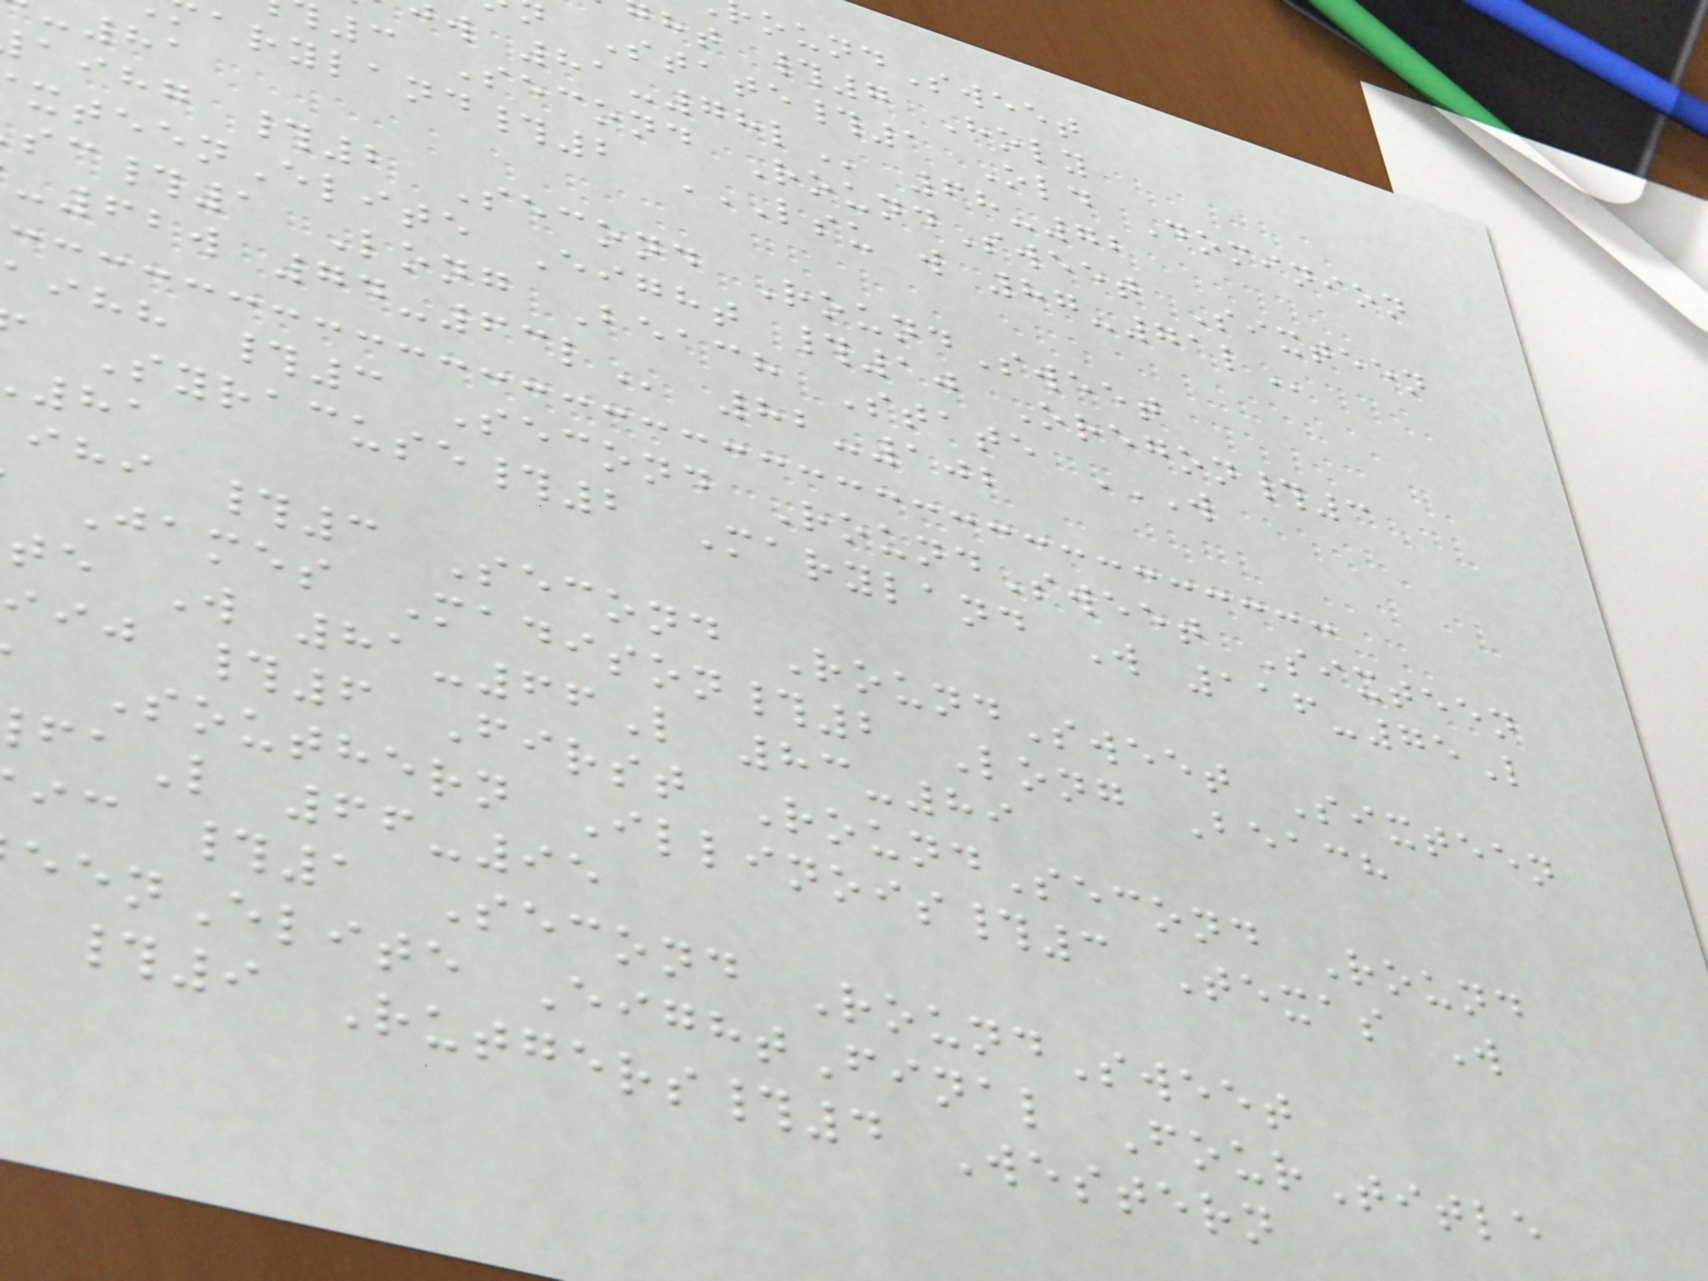oundSweet
ht #7 Holy
State#1 Old Dominion
3 Second RoundSweet Sixteen
aryland#2 LSU W 87-71L
aihg #2 Second RoundSweet
xteenElite Eight #10 Oregon#3
ihh #3 Second RoundSweet Sixteen
Syracuse#2 Maryland W 116-75L
ihi #3 Second RoundSweet Sixteen
James Madison#2 Long Beach
te W 81-66L 83-89
iij #6 First RoundSecond Round
Southern Illinois#3 Texas W
L 66-95
ic #1 Second RoundSweet
eenElite EightFinal FourTitle
#9 Rutgers#4 Western
